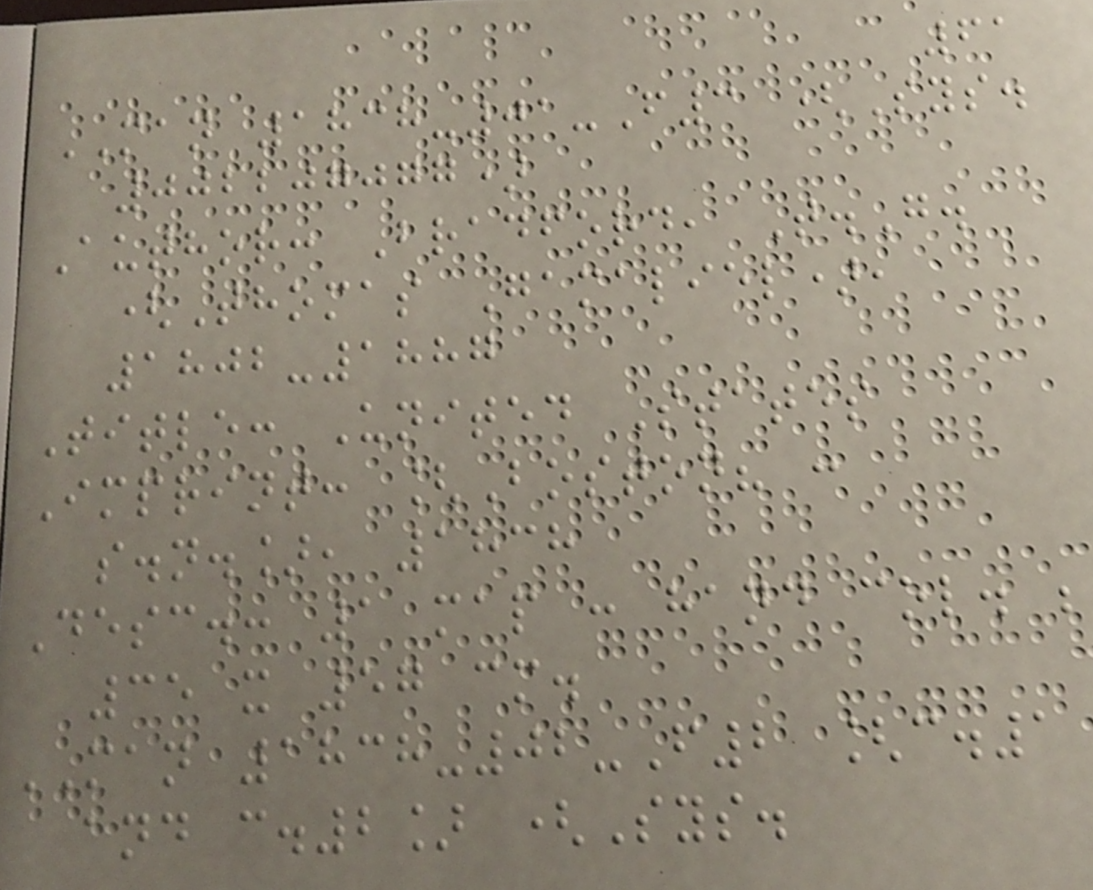61
MAN 1838-01-F3 (Sys.
002207077)
Author: Bradford, T.G.
(Thomas Gamaliel),
1802-1887
Title: United States
Imprint: [Boston? :
s.n.], 1838
Desc.: 1 map : hand col. ;
35 x 57 cm.
MAN 1838-02-F2 [c.1
and c.2] (Sys.
